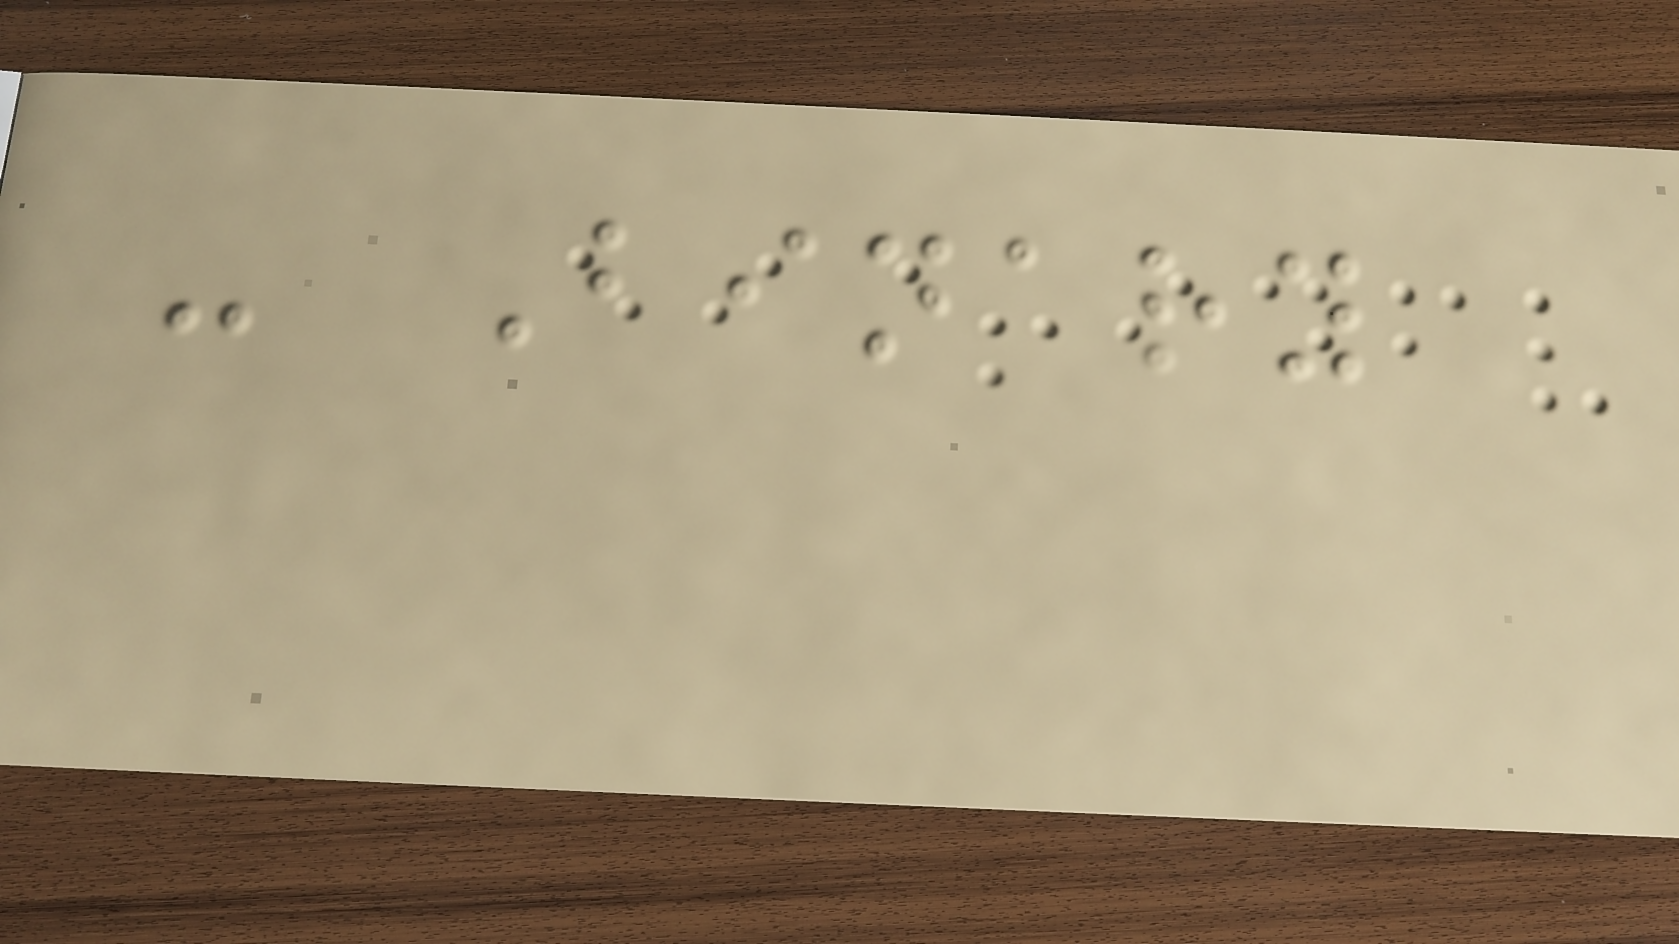- Binary
